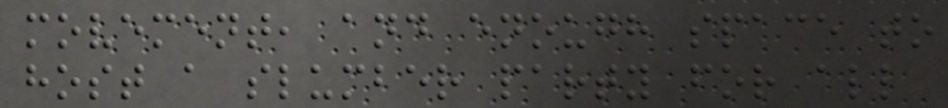movement, and enough space to
host a slumber party for all
